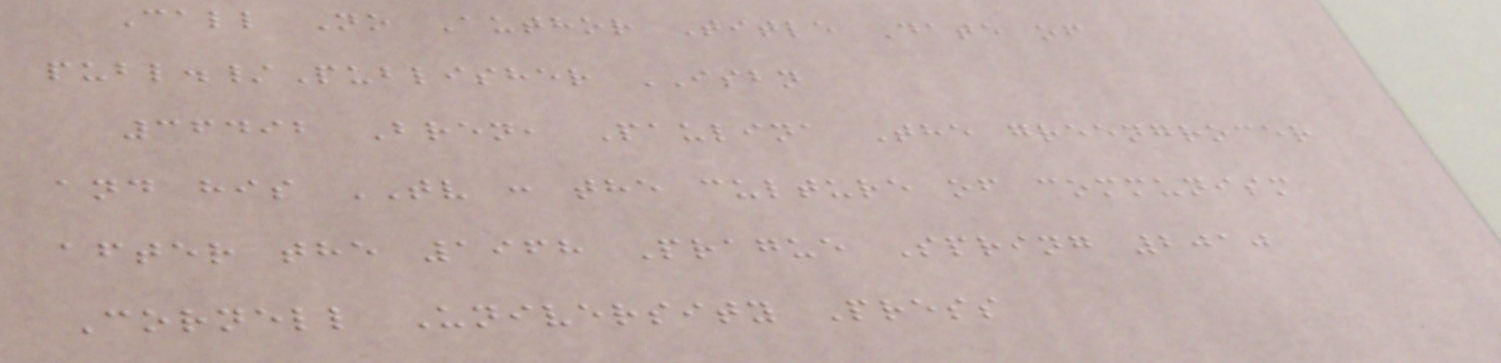Call No Author Title Date of
publ./Publisher ISBN
36492 Bren, Paulina The greengrocer
and his TV : the culture of communism
after the 1968 Prague Spring 2010
Cornell University Press
